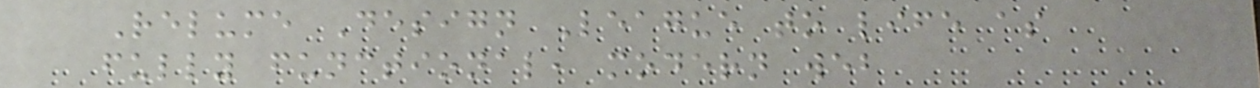Relume Design League to life as
fully functional, modern web
